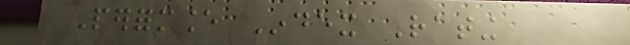Performance Index Rating
